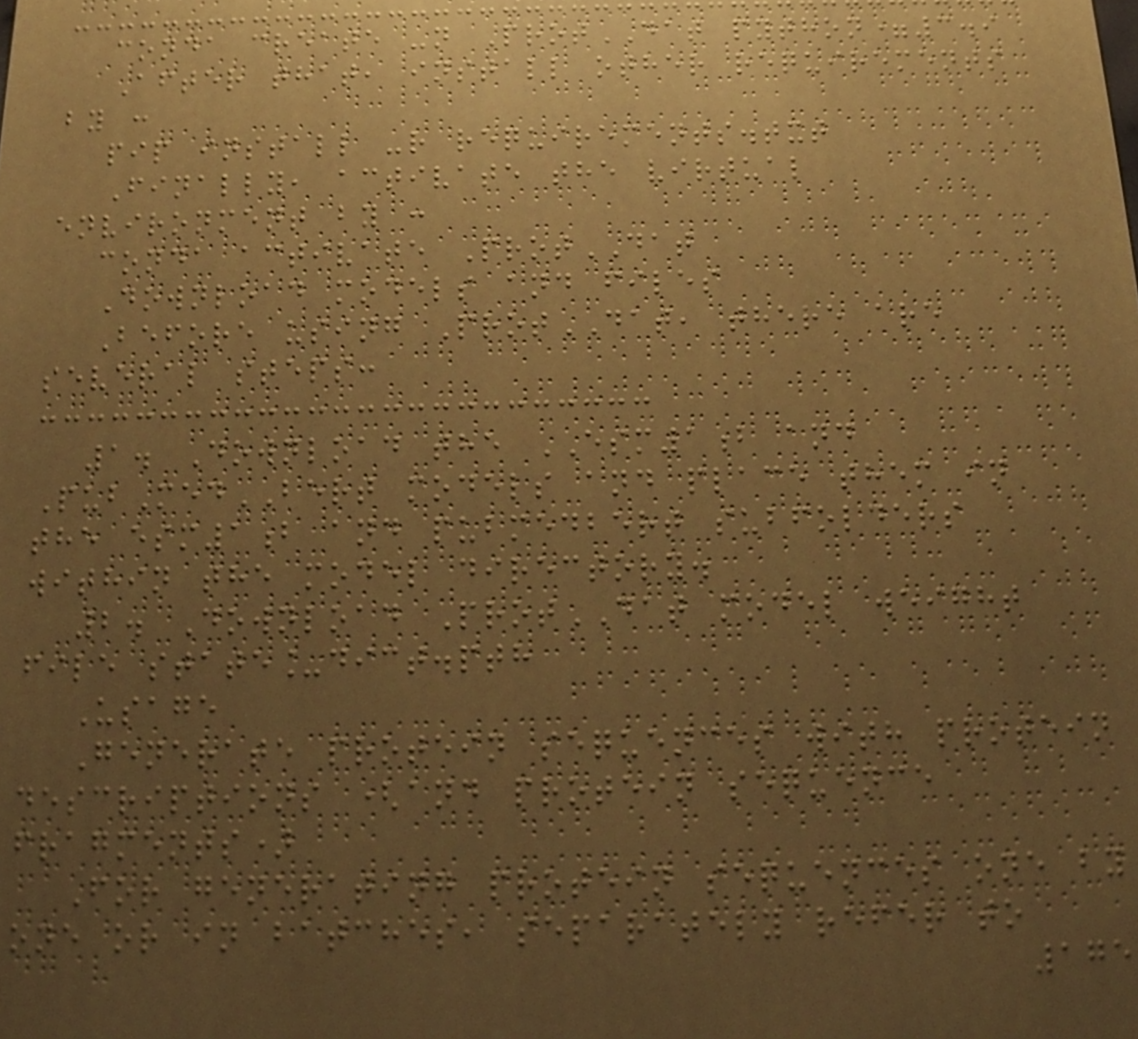conda create -n ProtDAT python=3.9
After that, install other requirements
by :
pip install -r requirements.txt
Finally, activate the virtual
environment by :
conda activate ProtDAT
Download models and files
Before using ProtDAT, there are
several steps:
1. Download the ESM1b and
PubMedBERT models and place them in
the esm1b and pubmedbert subfolders
within the model directory.
2. Download ProtDAT model weight
file state_dict.pth
Usage
Generate protein sequences with protein
descriptions (and protein sequence
fragments)
For generating protein sequences one by
one or in batches, separately refer to
175
